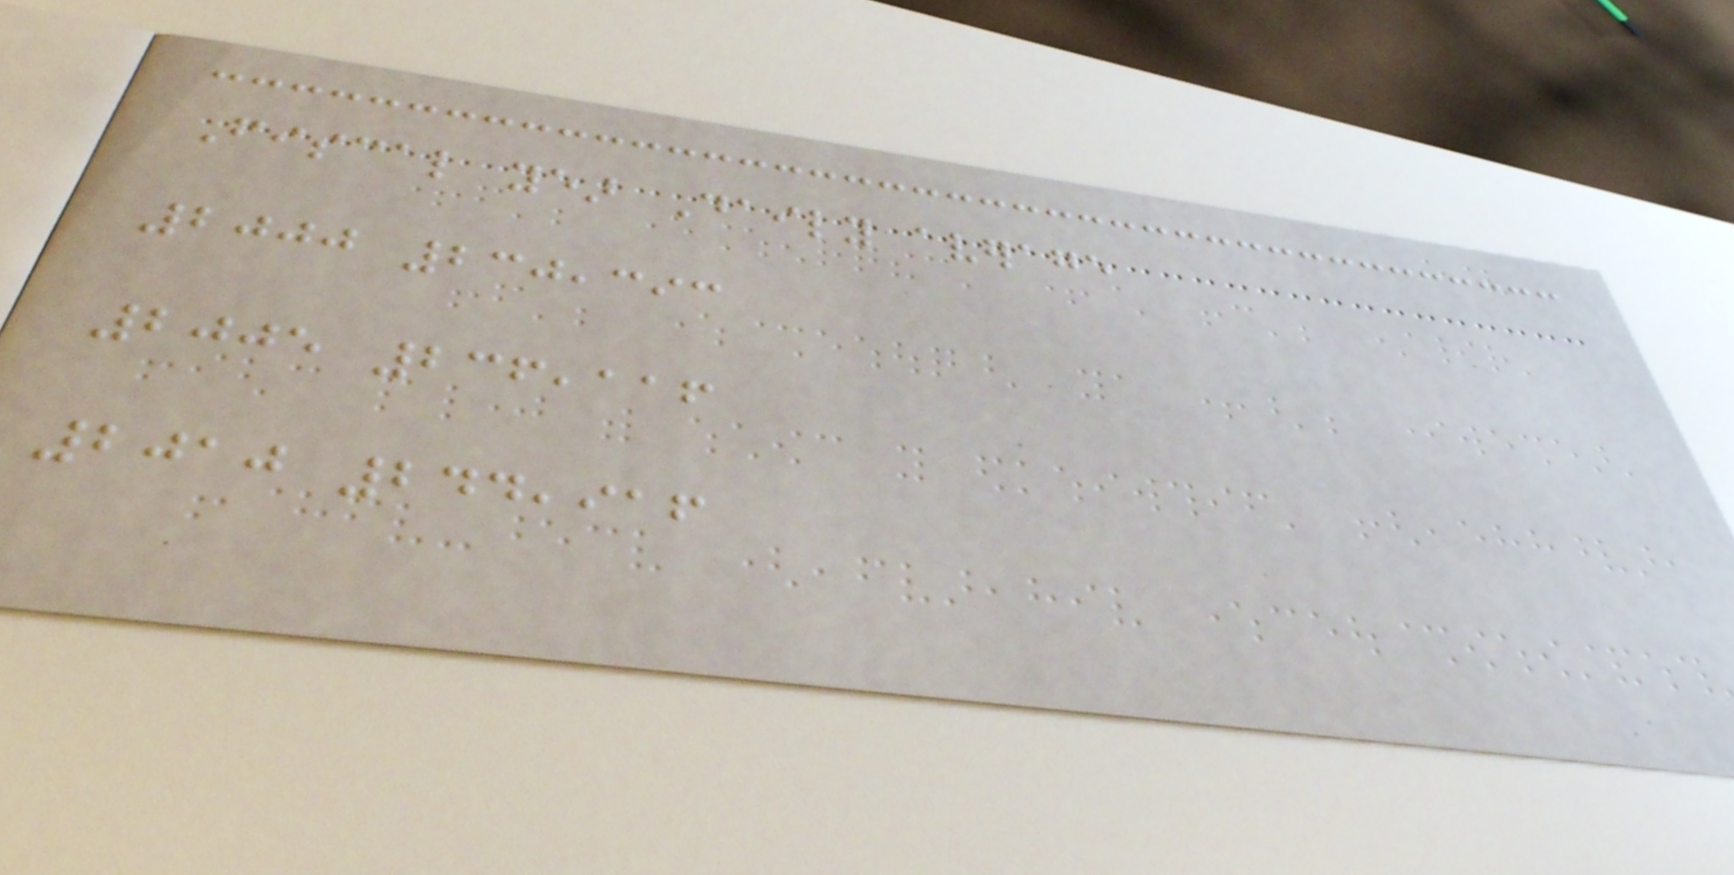Fiscal year Daily average
2000 230,393
2005 236,116
2010 244,916
